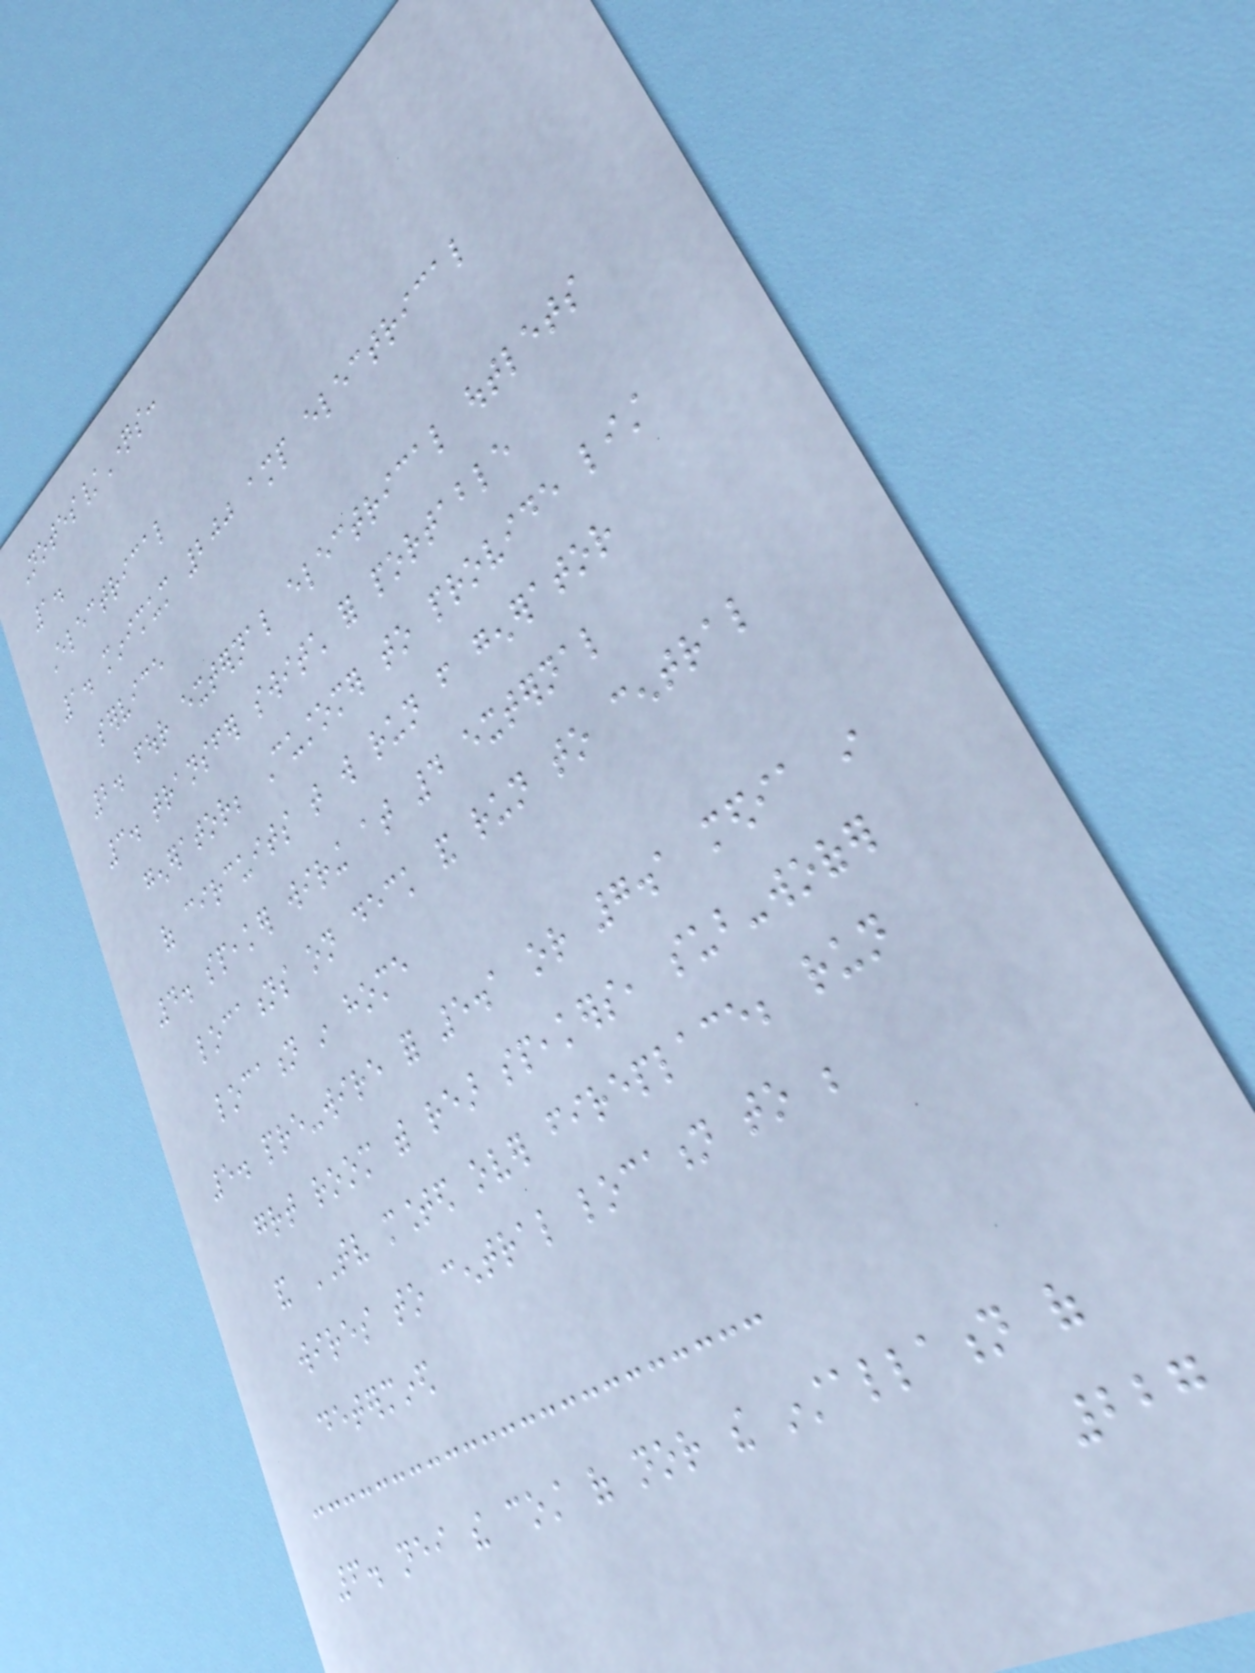Notes/Questions:
1.
Electrical
1. minimum 200 amp electrical
service
2. four external electrical outlets
3. transfer switch for portable
generator; Customer to provide list
of circuits that will run from generator
4. speaker wiring at 4 external
locations on deck and run to central
location in home
5. pre-wire for 5.1 or 7.1 media in
great room with rear speakers, sub-woofer
and TV mounted over fireplace; run
wires to central location to be
determined
6. neither the cost of nor the installation of
227
